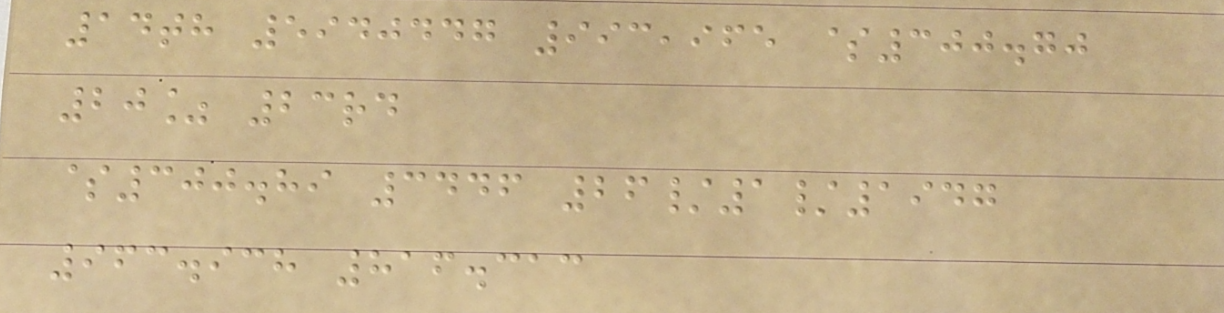14th 5940447 993,965 $300.70
20% 23rd
$300.89 3446 26/1/1947
963.938 816.313
